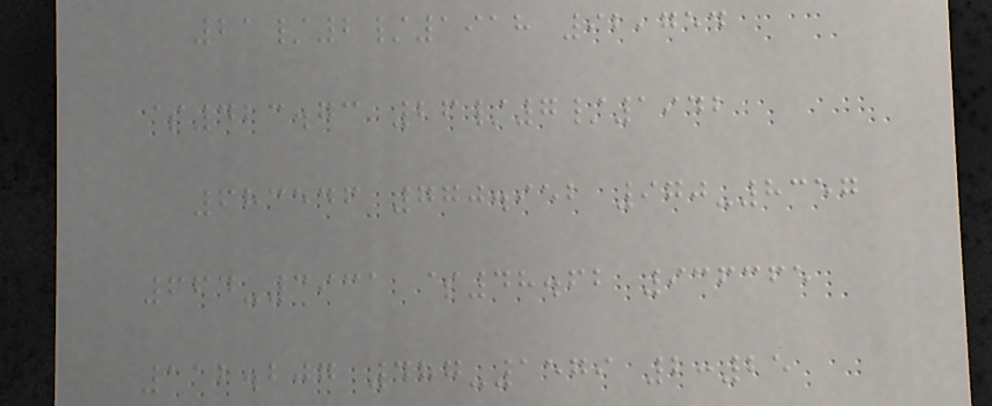21/2/1918 92,754
$423.73 26/7/1942
683546 770.952 970-8357
664-3931 $48.62 936365
112.207 487-1579 2:25
